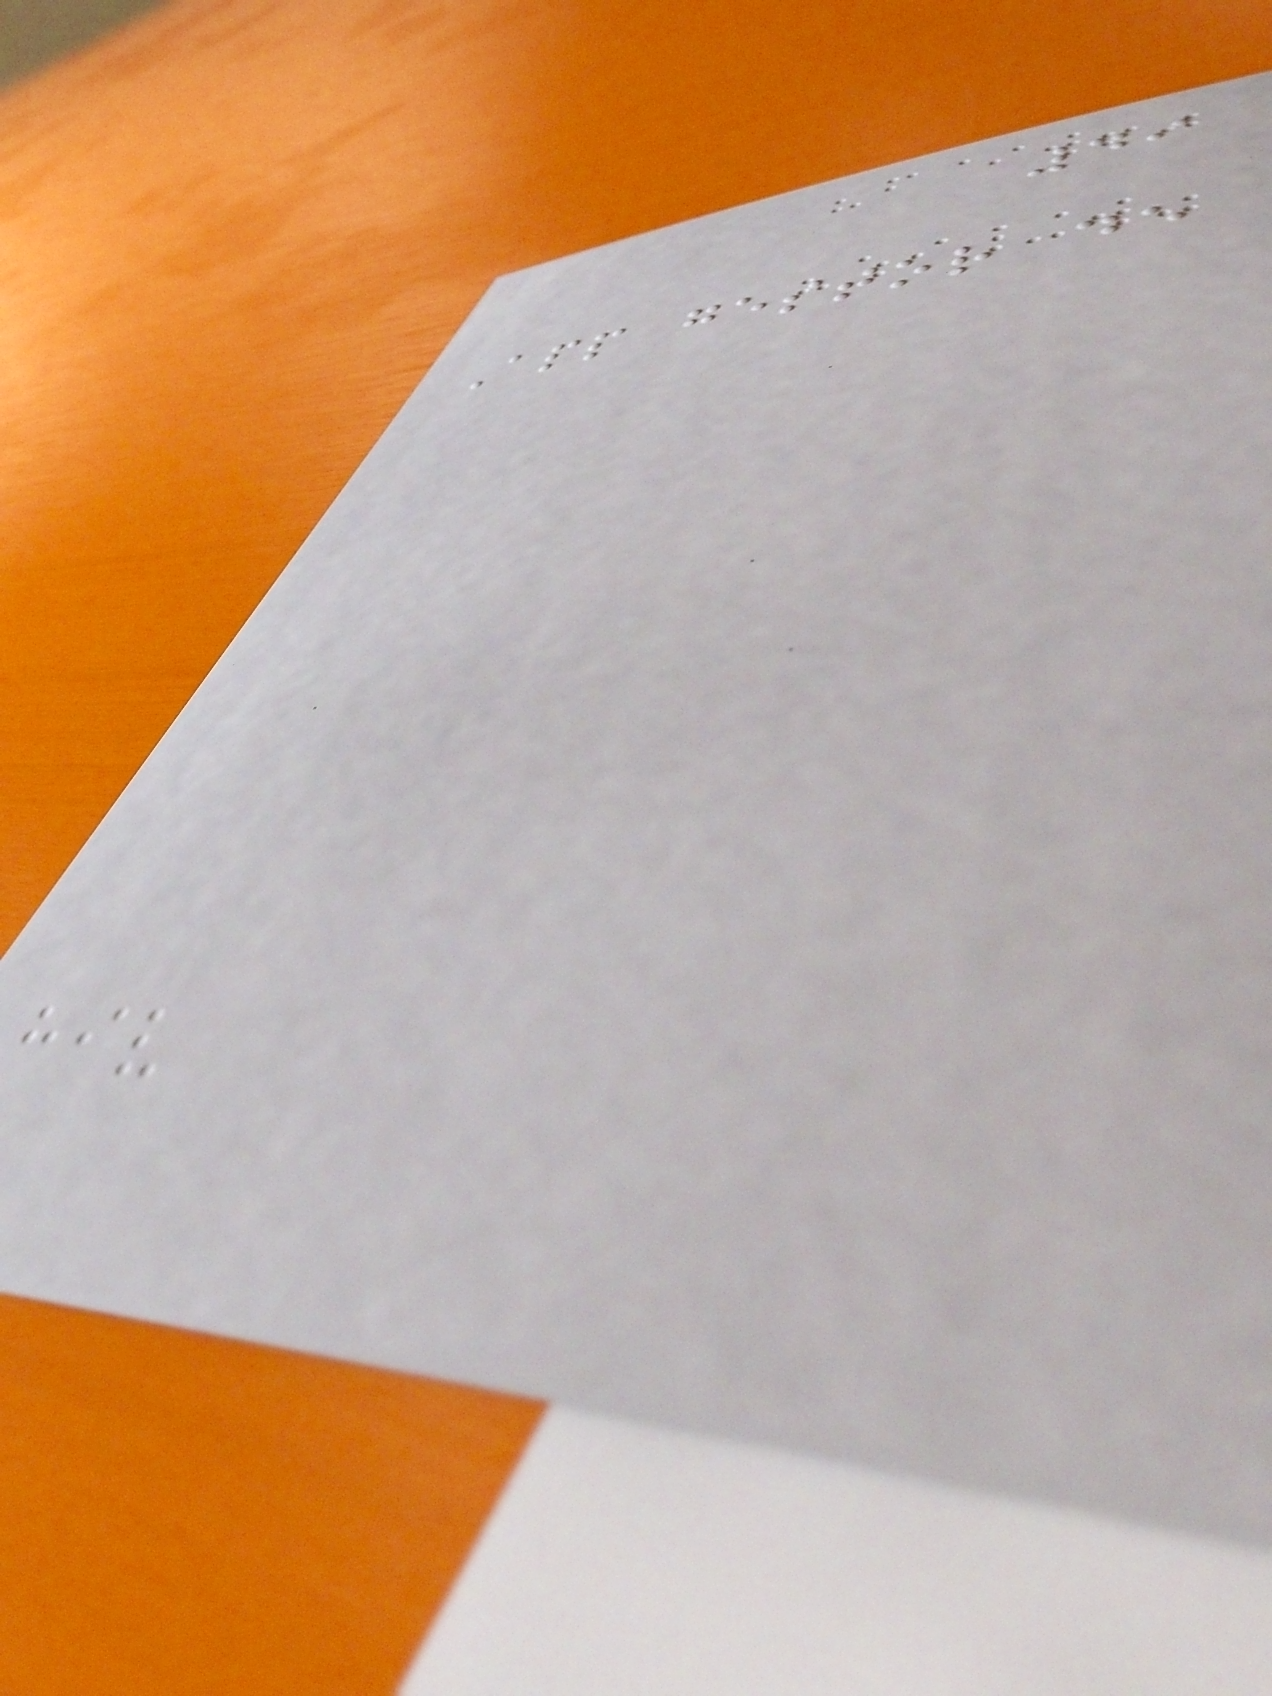49
App gestor de
